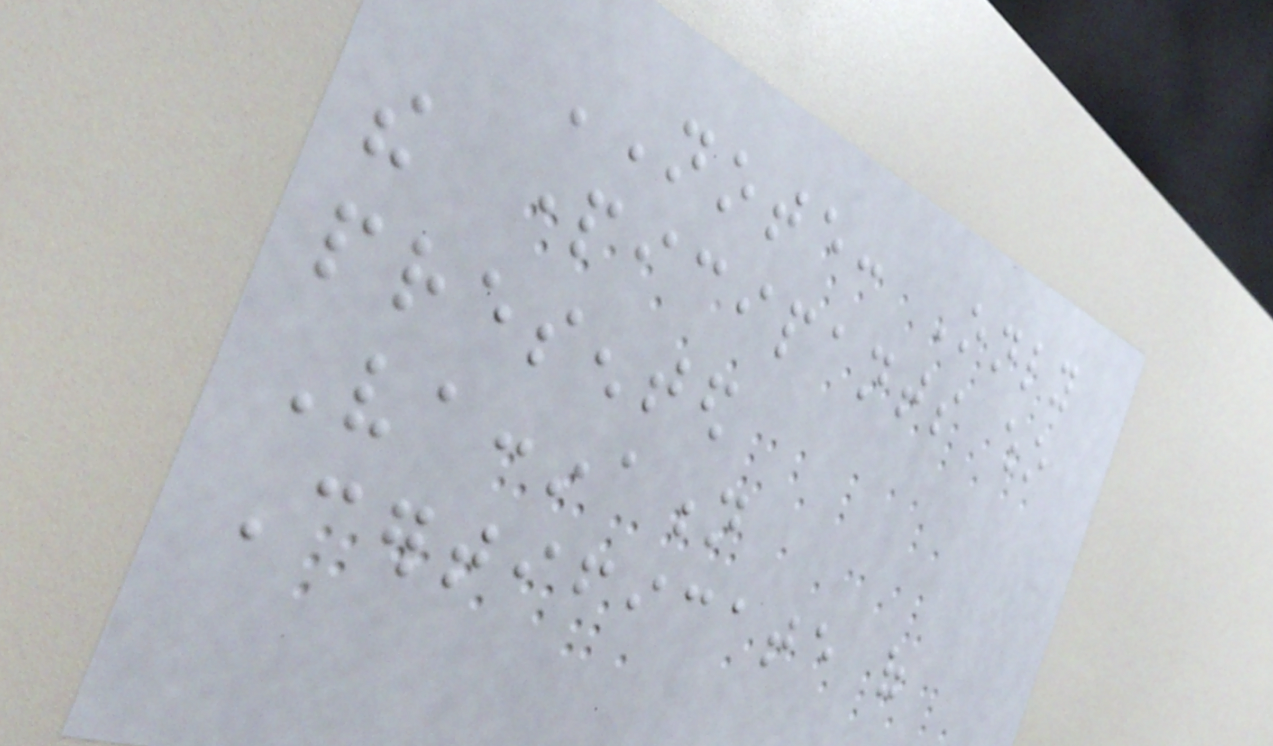NOTE: Only
the participants who
presented
Vaccination
Certificate of
